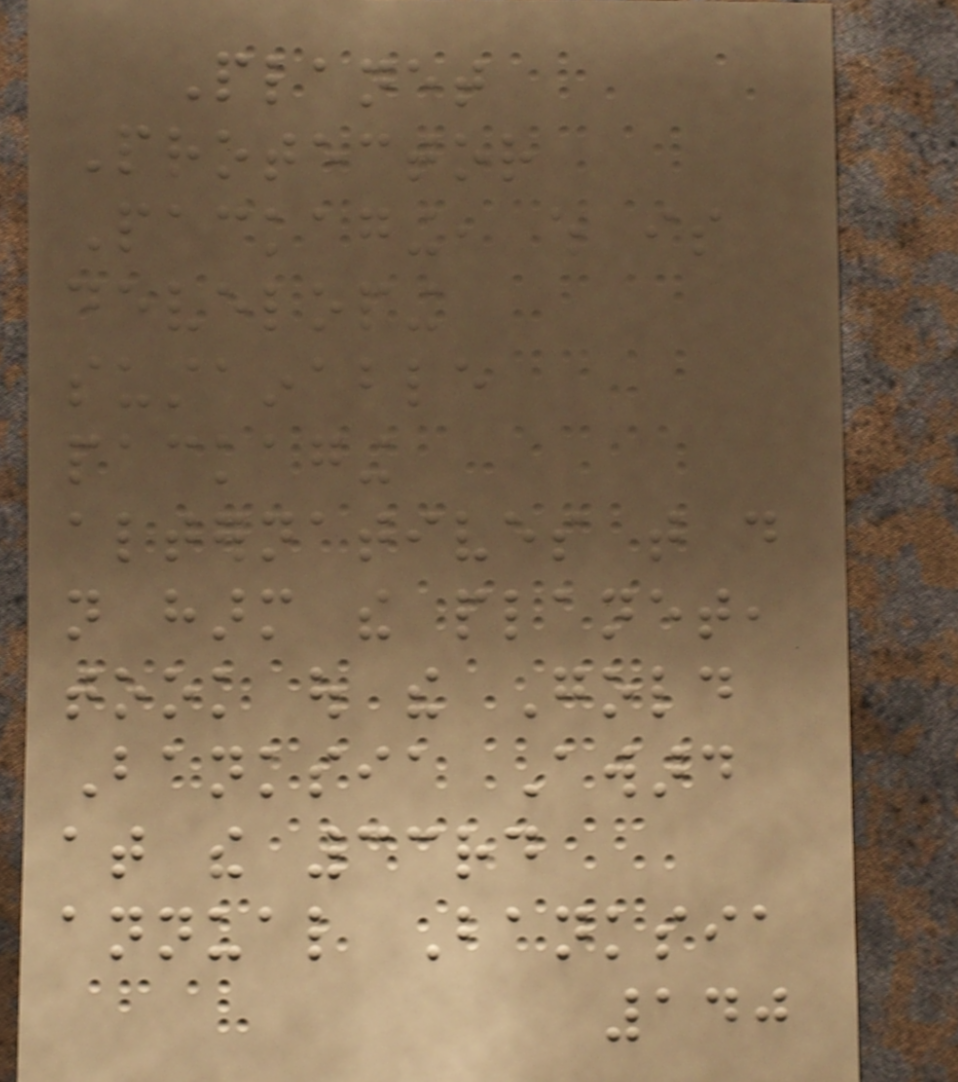Planet
Protector
Packaging, which is
developing
sustainable
packaging
alternatives that do
not harm the planet,
took out the Gold
Banksia Award
at the 33rd
annual Banksia
140
